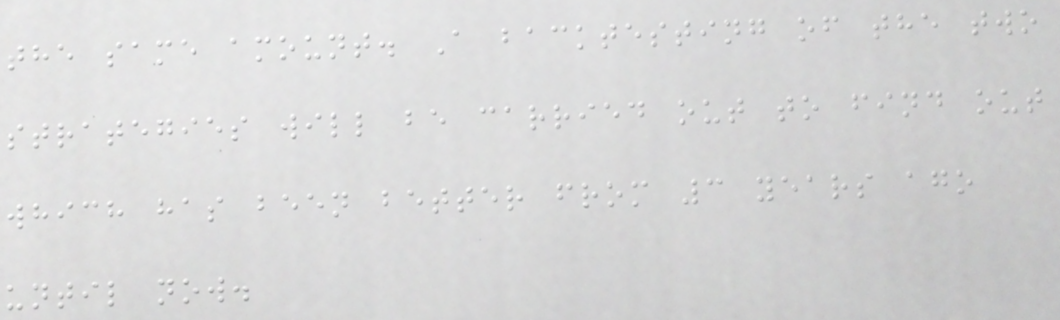the same amount. A backtesting of the two
strategies will be carried out to find out
which has been better from 3 years ago
until now.
